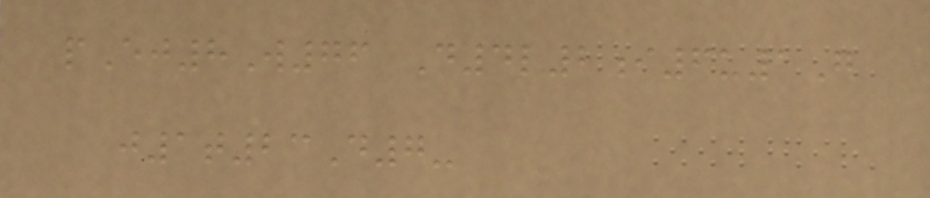pEj8W76 D4l2i6u1G
j1t23D7-
